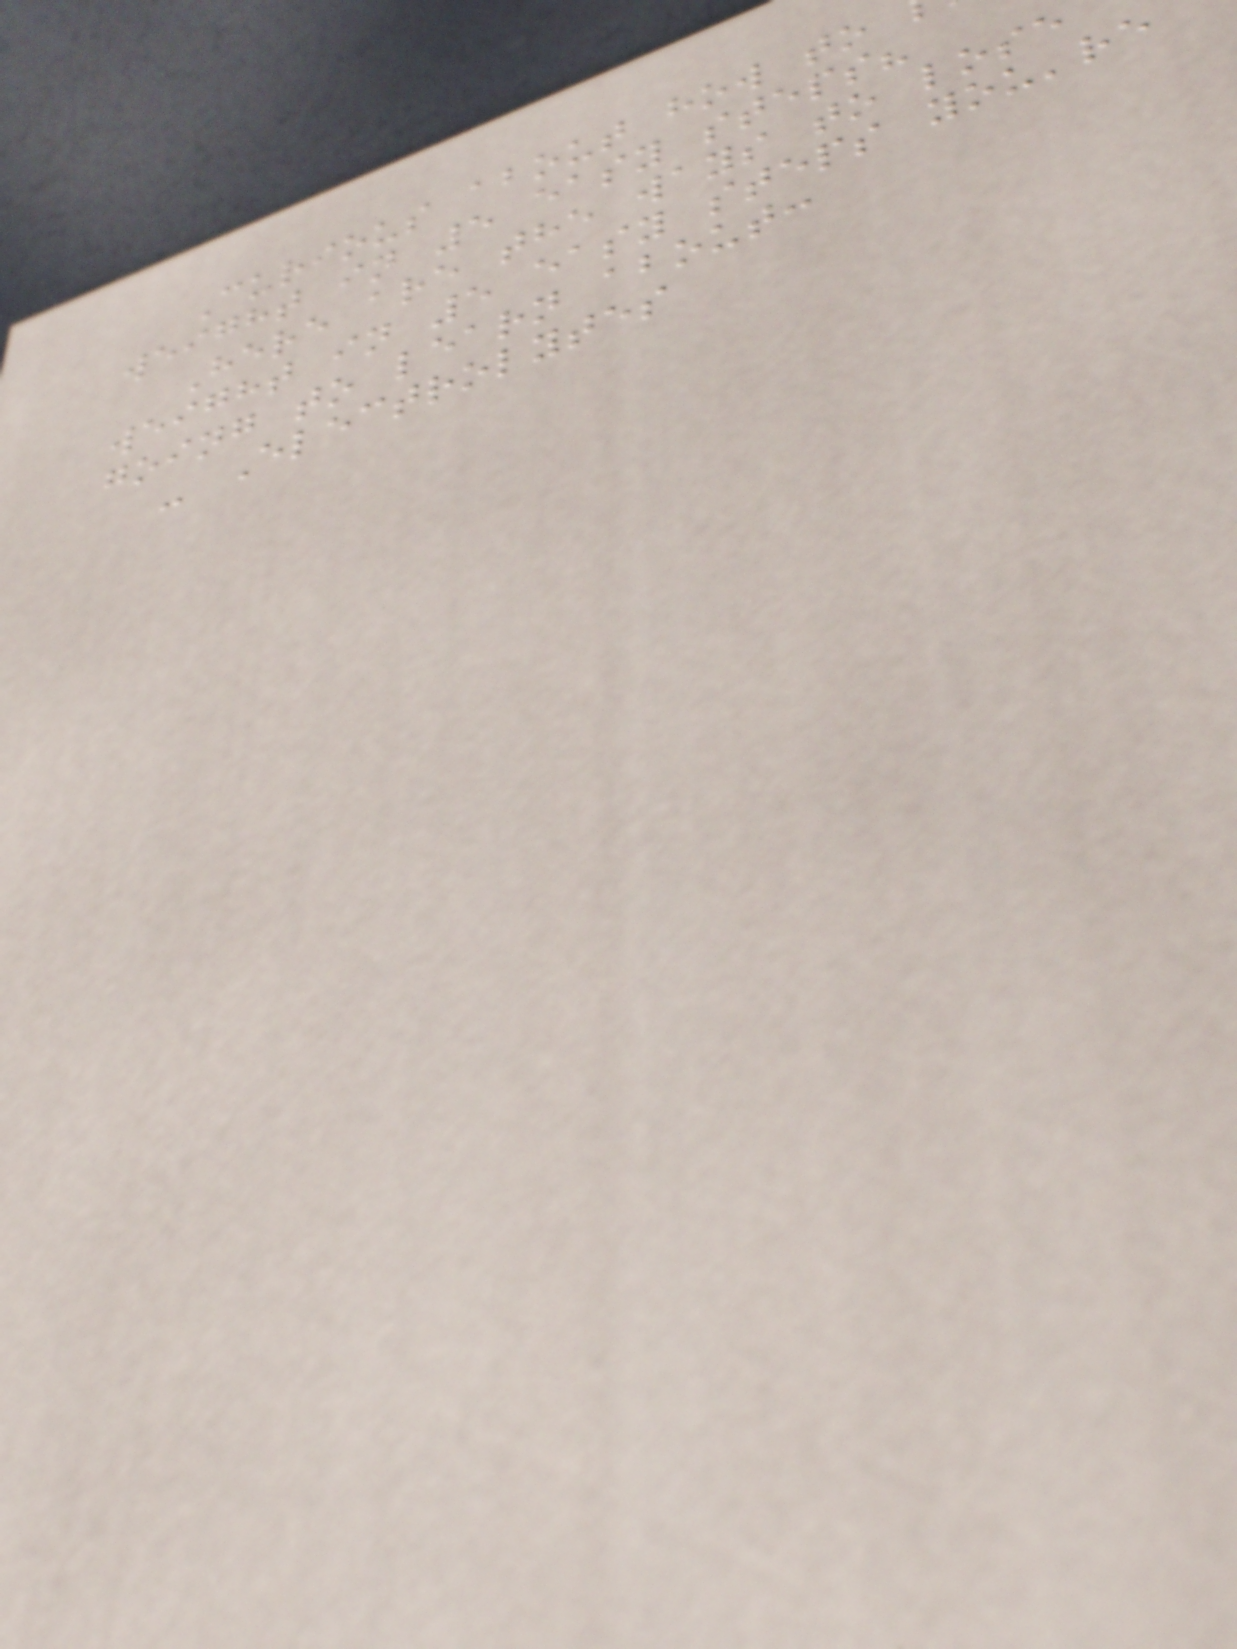Curious about how to
weight in 5 easy steps?
Here are the ways to lose
weight in 5 easy steps you're
going to learn about:
- Electrolytes
